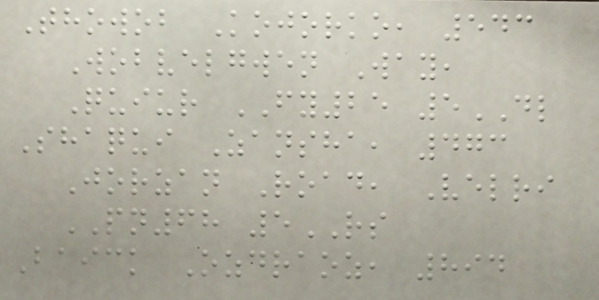Thowob Kojorko, 543
Wobvelgwen Way,
Quiur FY25 5DL
Shaqui Zansha, 473
Jorzan Road, Velri
PN68 5RS
Baick Ozdraoz, 894
